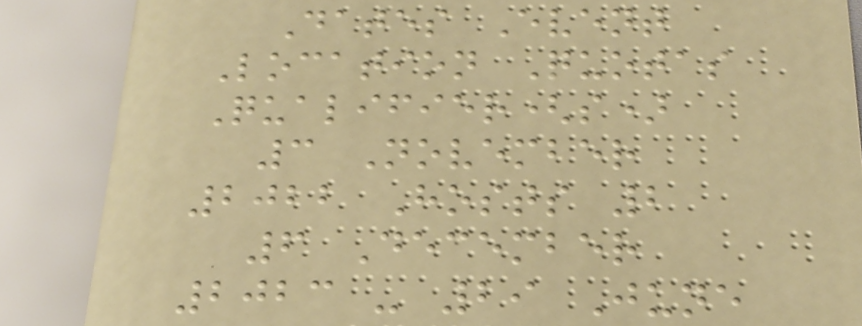Dates Event
Location Quotas
Qualifier(s)
3 November
2022 Hosts 2
6 December
2023 - 29 June
